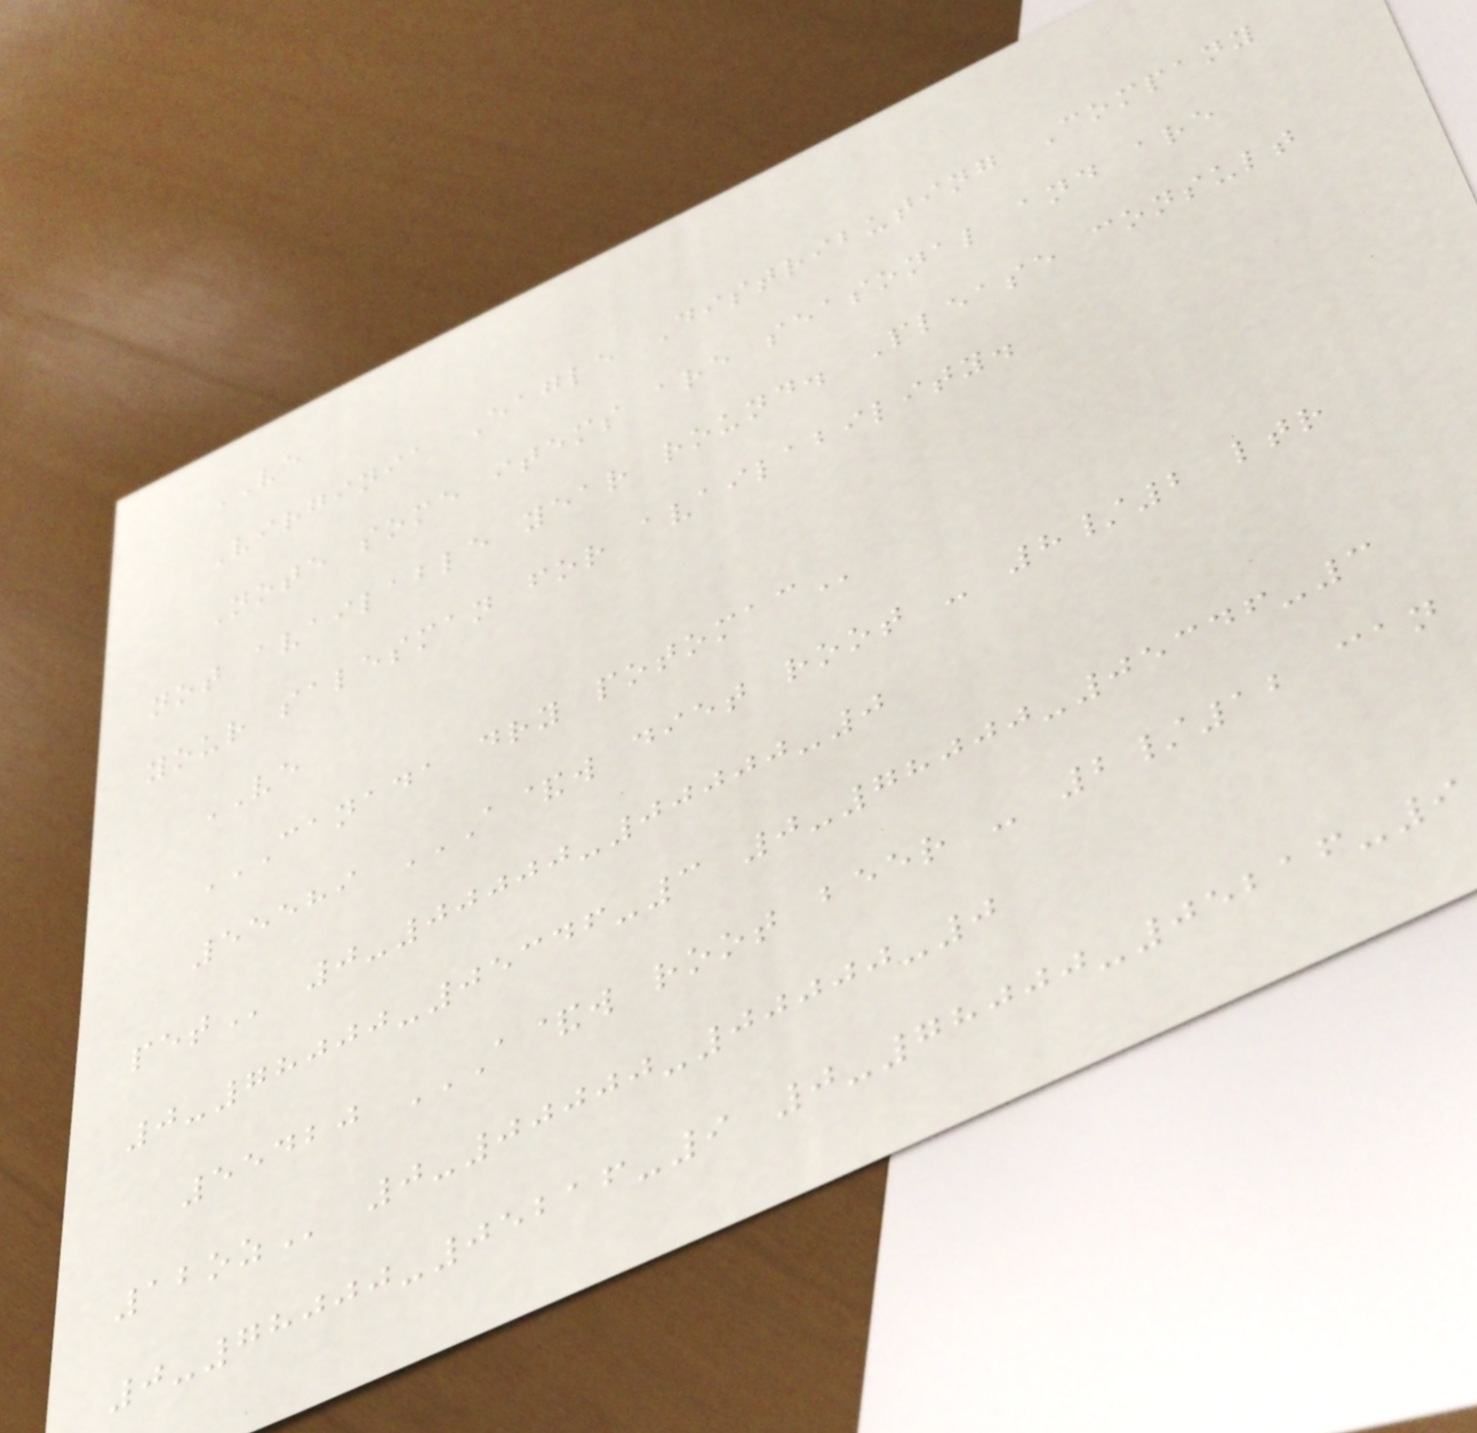VE
Virginia Eagle Distributing Company
Note some items are seasonal and are
not available year round. Please consult
your salesman for availability.
VE
CANADA DRY POTOMAC
55589 A&W DIET ROOT - 8/2 LTR
PET 0-00000-00000-0
0-78000-05346-3 0-78000-05346-3
55420 A&W ROOT BEER - 2/12 CAN
12OZ 0-00000-00000-0
0-78000-05216-9 0-78000-05216-9
